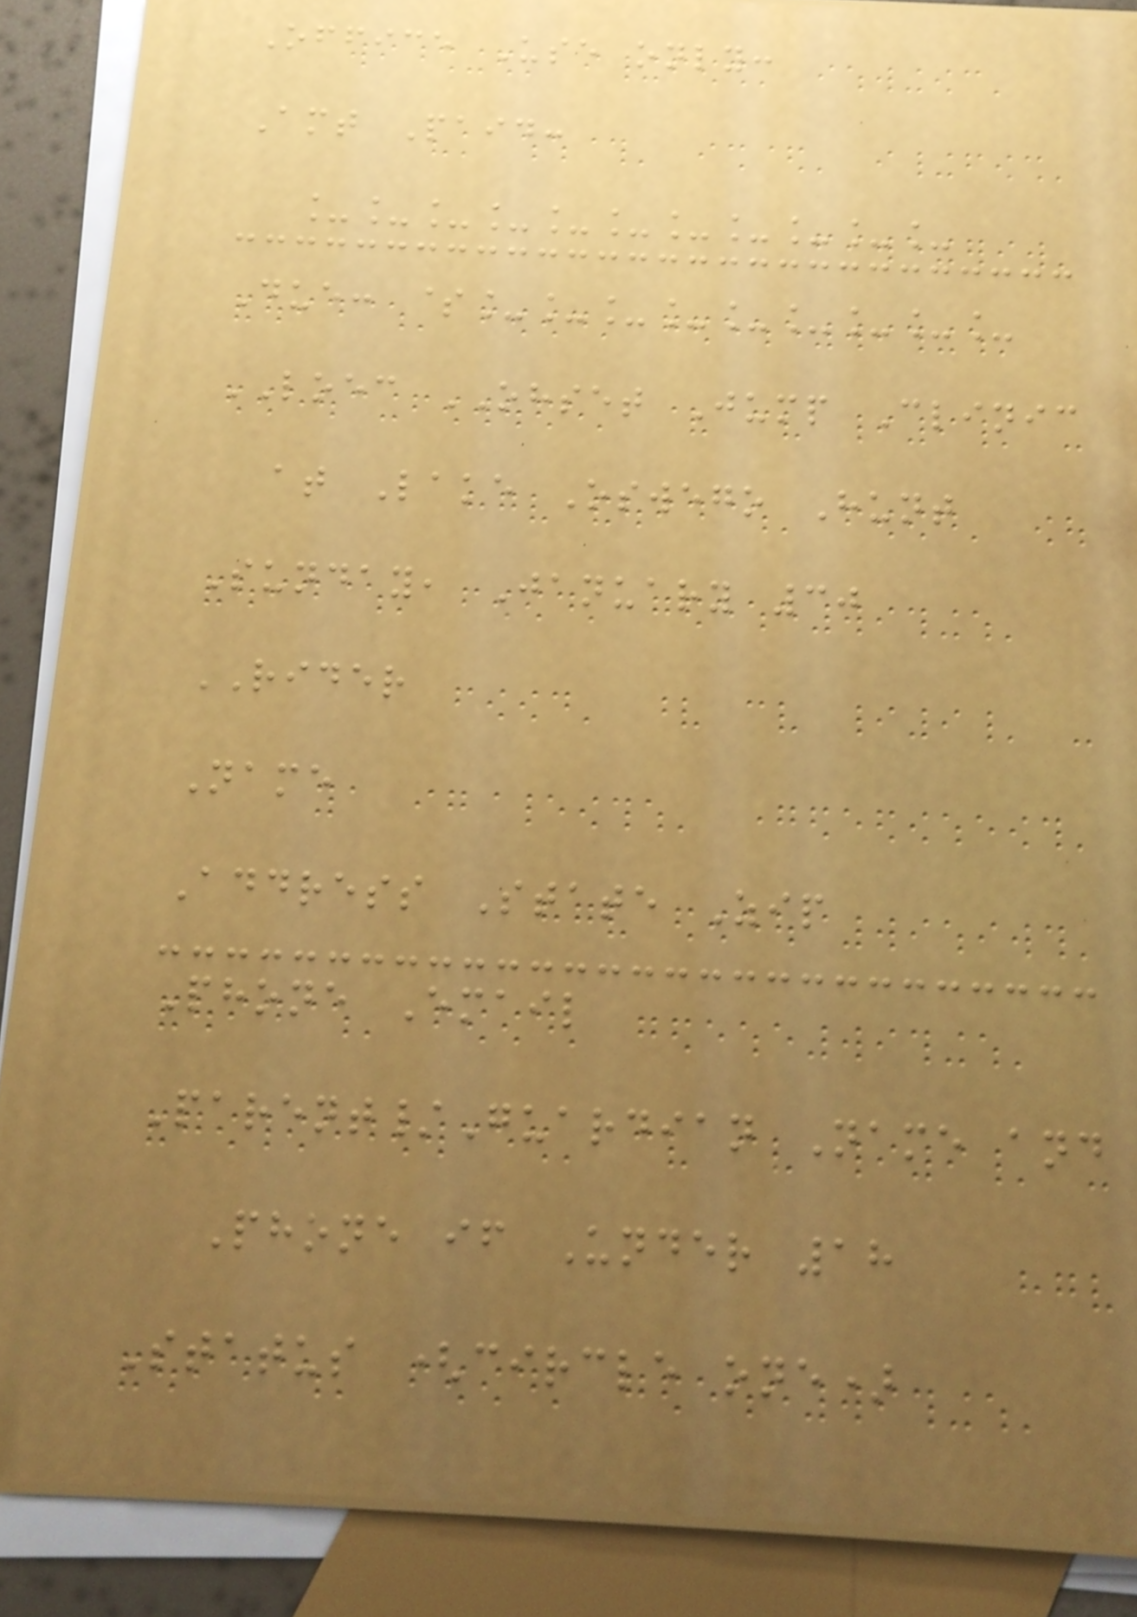Office Use only:
Amt Paid:
___________
Due: $_________
LOEC OHSET Jump Clinic
at Lake Oswego Hunt
Sunday, January 30
RIDER
Name
Address State Zip
Phone Email
Parent/Guardian Name and
Phone if Under 18
Status (circle one)
